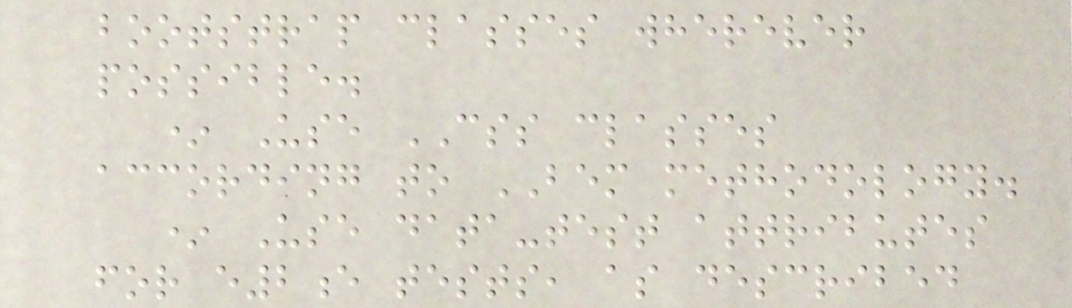bootstrap classes wherever
possible.
* Use CSS classes
according to BEM methodology.
* Use data-test attributes
for e2e tests, as described
